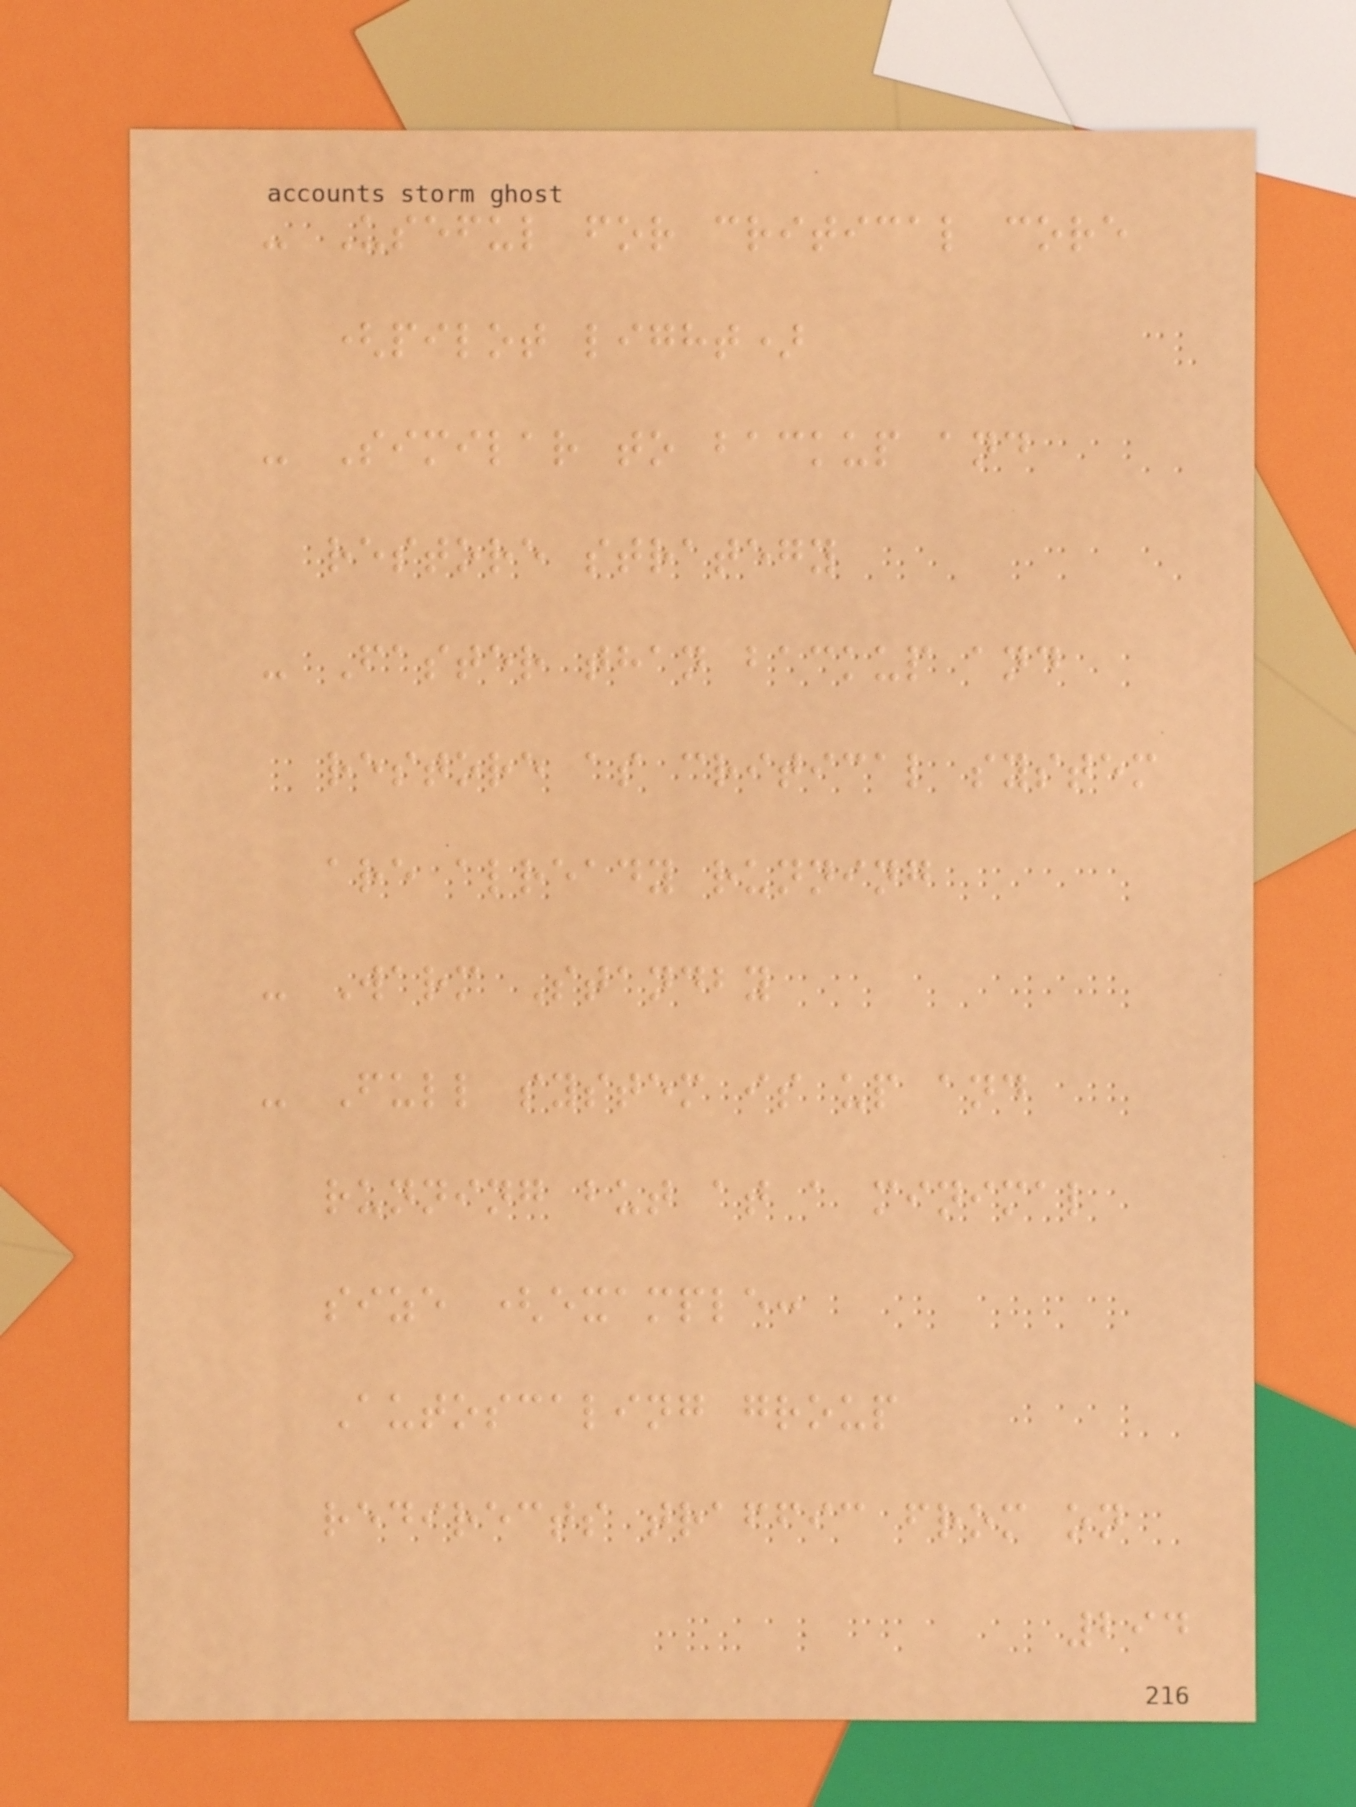- Useful for critical core
(pilot light)
- Similar to backup and
restore strategy
- Faster than backup and
restore as critical system
are already running
- Warm Standby
- Full system is up and
running but at a minimal
size (example:
Autoscaling group
redirects traffic from on
294
